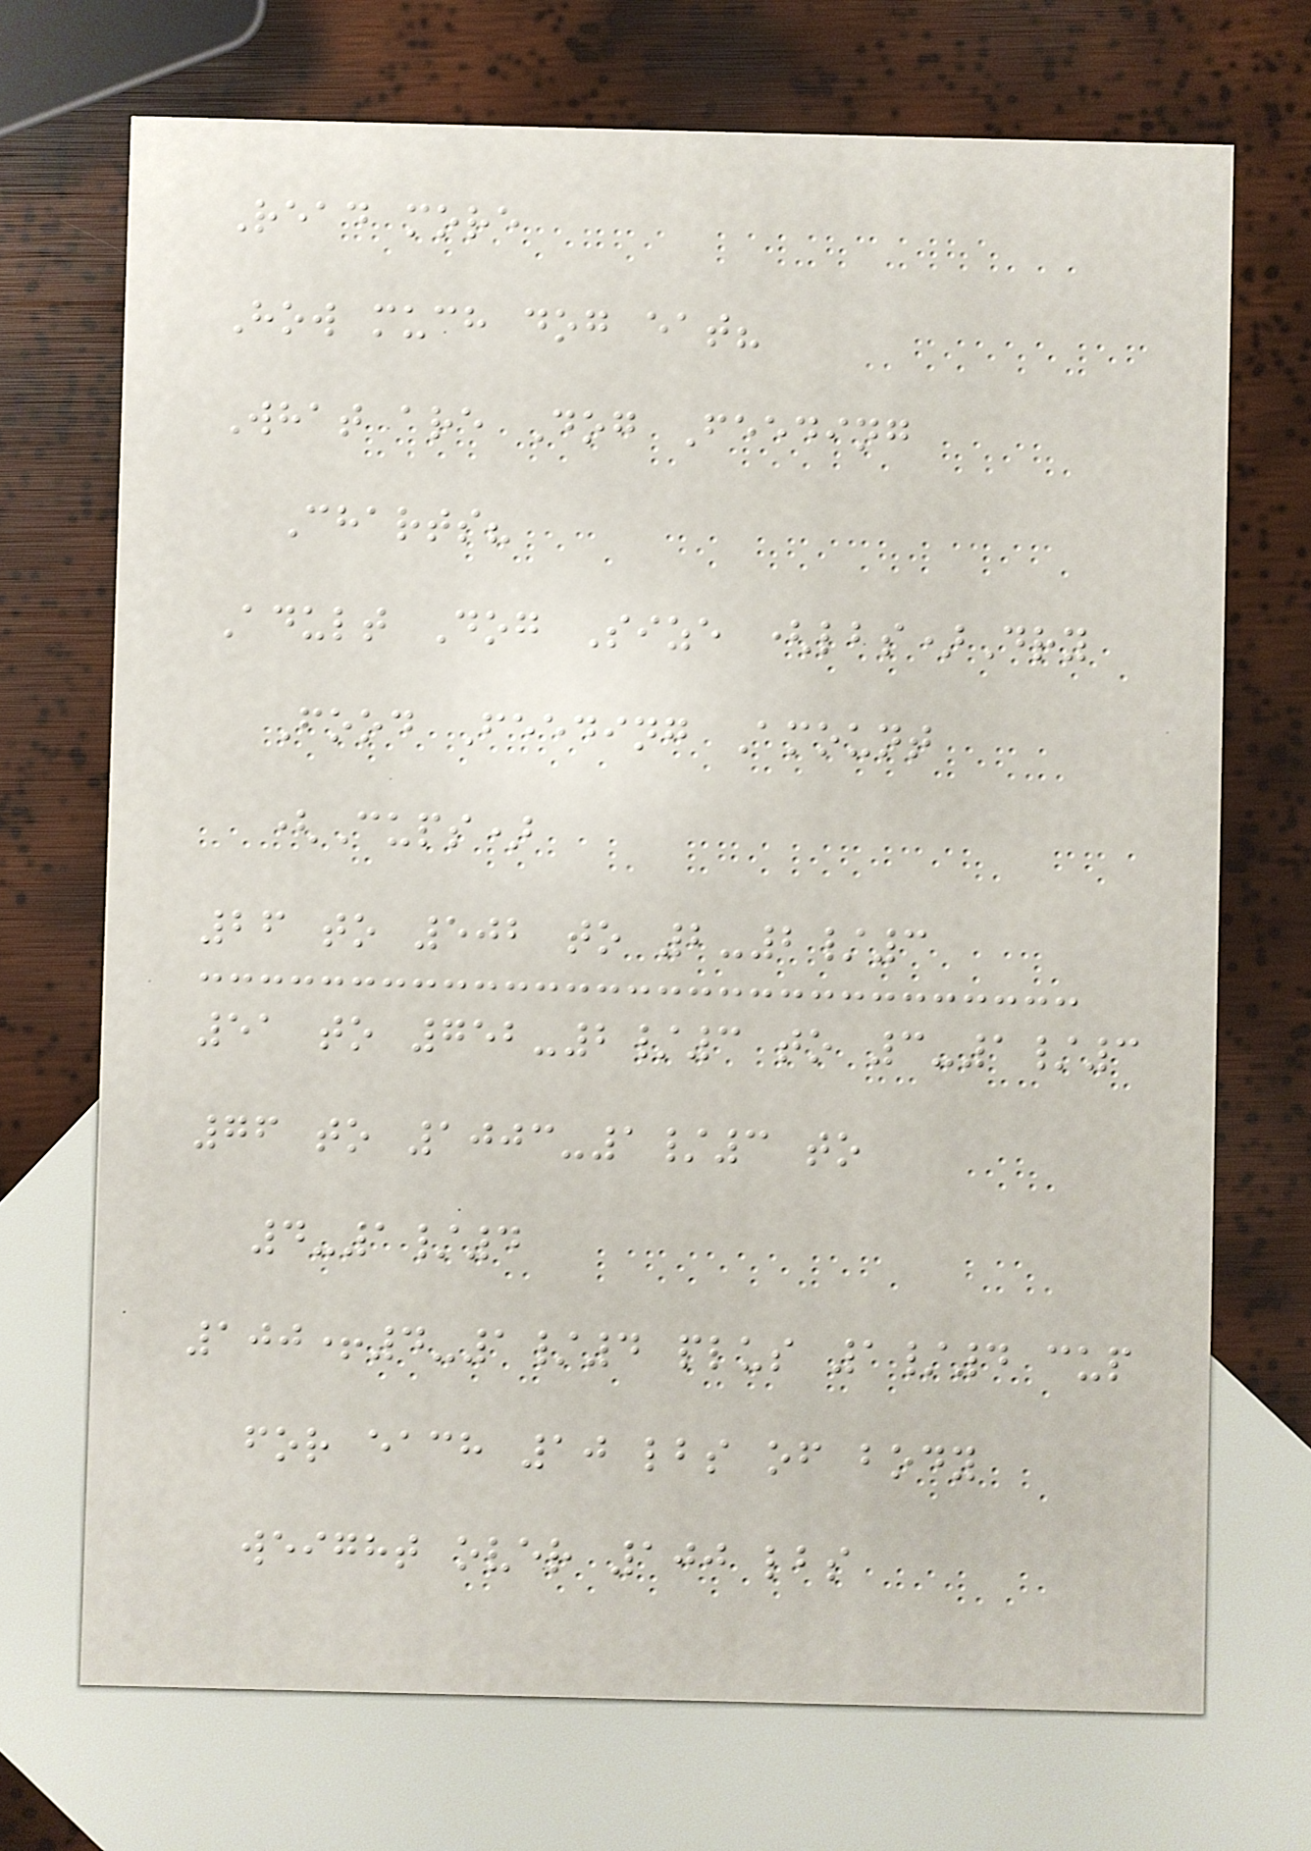Read more
How much dog eat?
What are Dog Feeding
Charts?
Adult Dog Size (lbs)Dry
Food Feeding Amount
(Cups)
26 to 502 to 2-2/3
51 to 752-2/3 to 3-1/3
76 to 1003-1/3 to
4-1/4
100+4-1/4 plus 1/4 cup
for each 10 lbs of body
weight over 100 lbs
